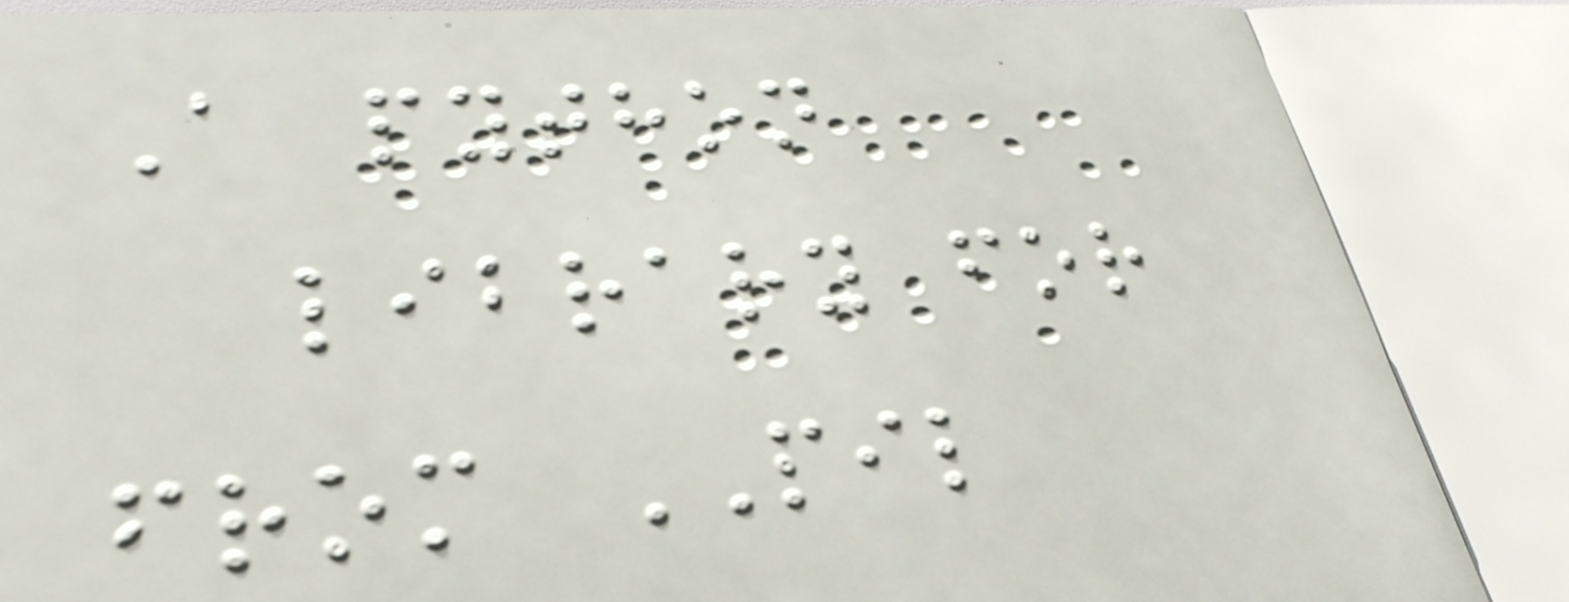A python
library for
from PIL
